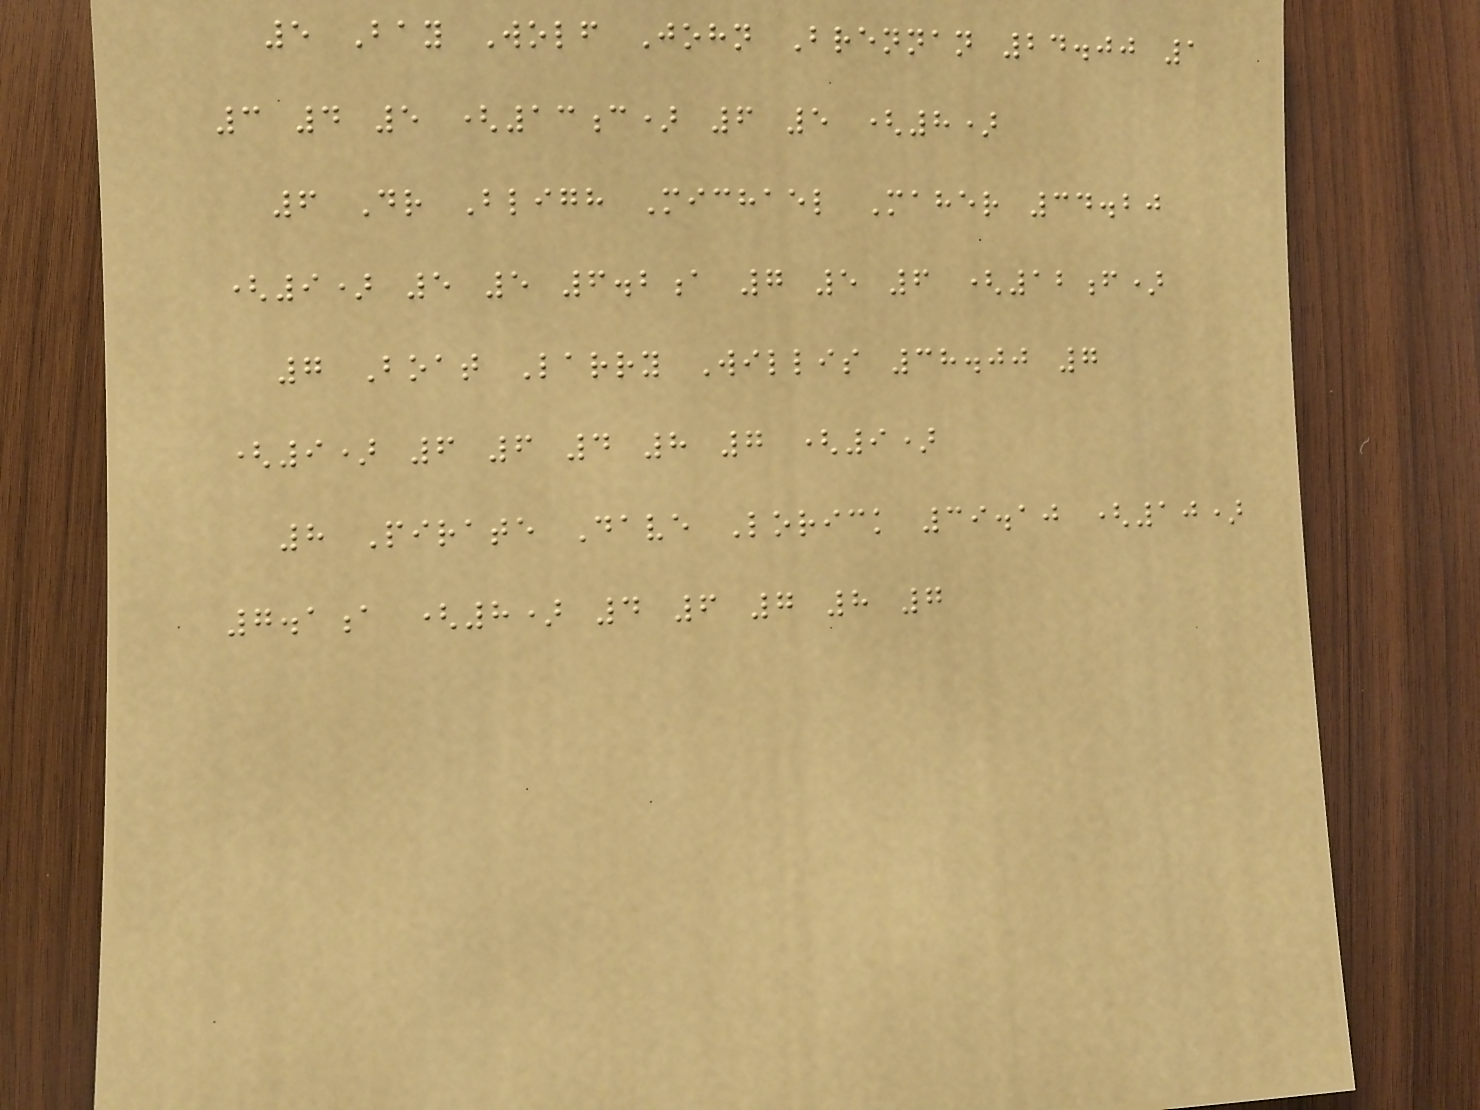5 Bay Wolf John Brennan 24.00 1
3 4 5 (13c) 6 5 (8)
6 Dr Bligh Michael Maher 34.20
(9) 5 5 6.2a 7 5 6 (12f)
7 Boat Larry Willis 38.00 7
(9) 6 6 4 8 7 (9)
8 Pirate Dave Lorick 39.10 (10)
7.1a (8) 4 6 7 8 7
